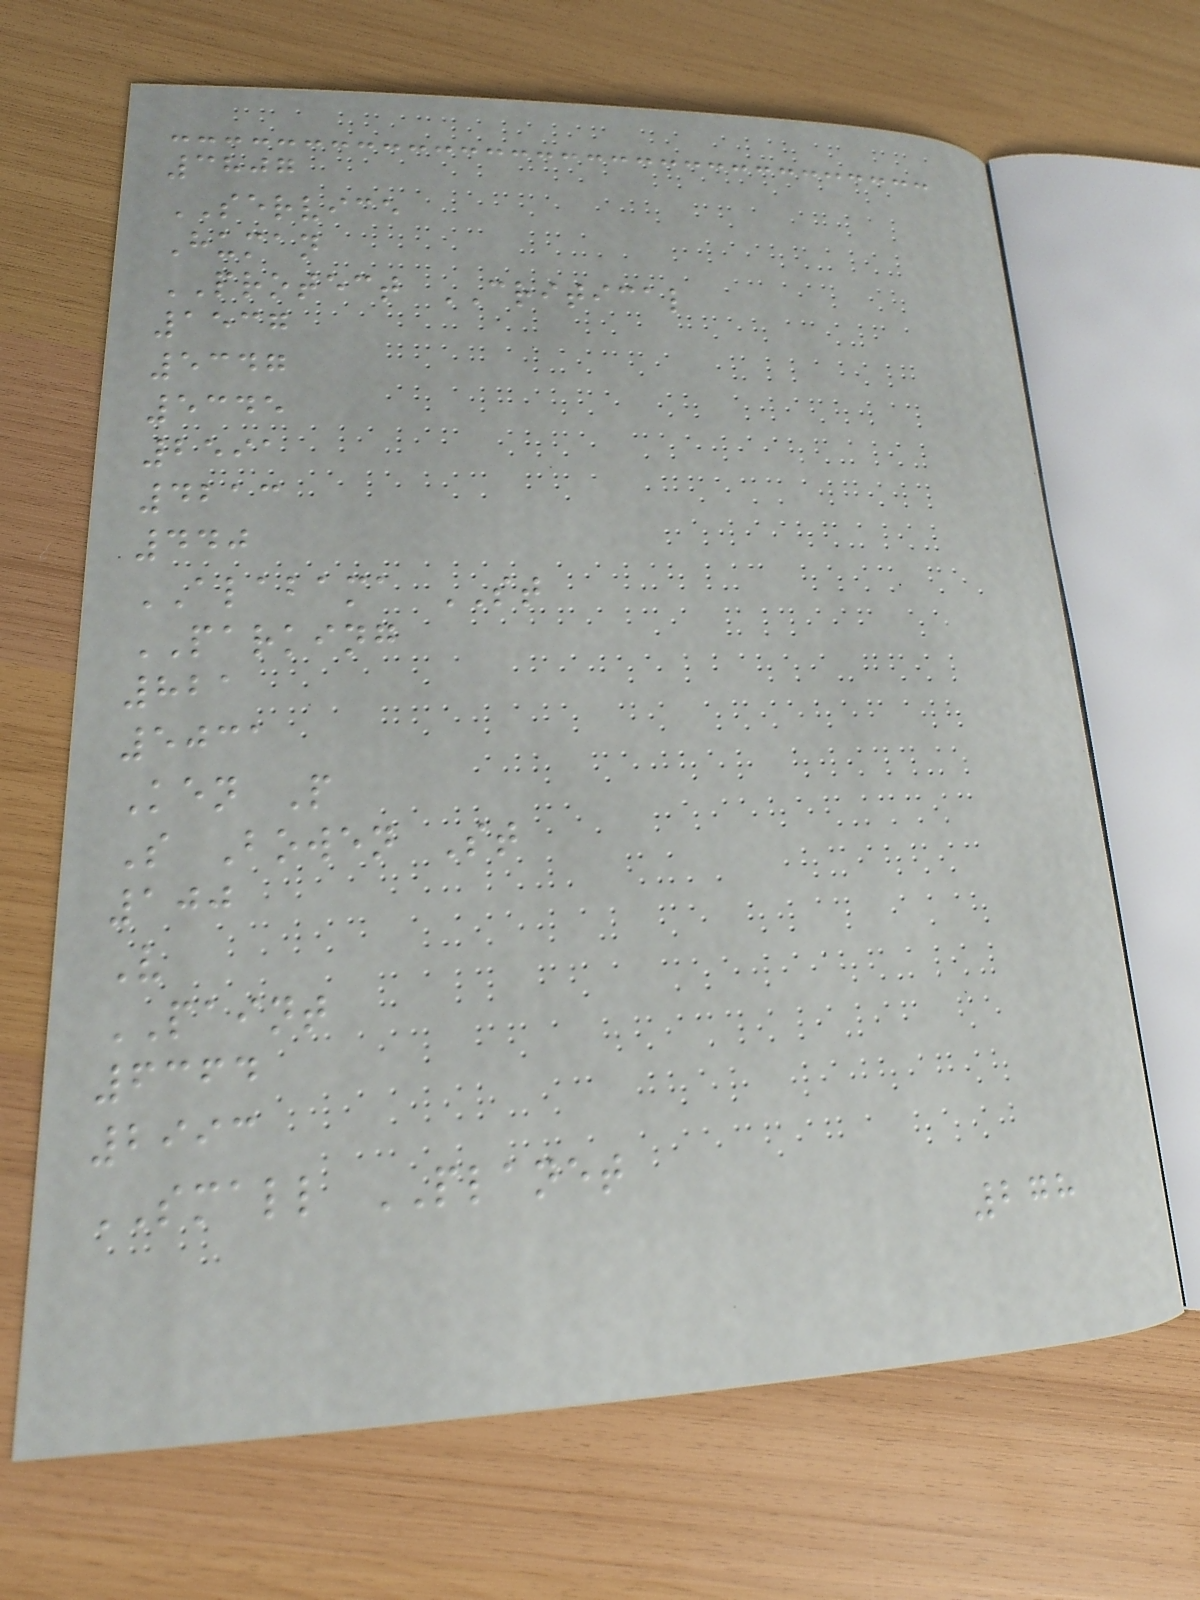3807
SERVICE
Human
PROTECT CRITICAL
1537
5347
5345
2591
4213
440
ALABAMA ST
PARKING
821
5031
Ken P
S Bowen St
100
V
PAINT
6364
2993
SMALL PLANET
278
